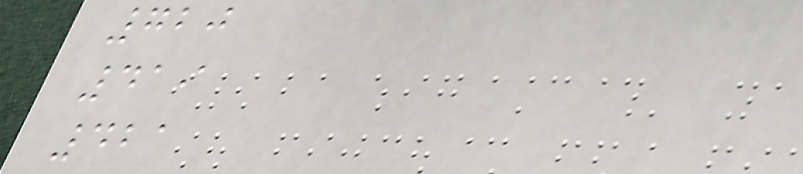720
419
421
